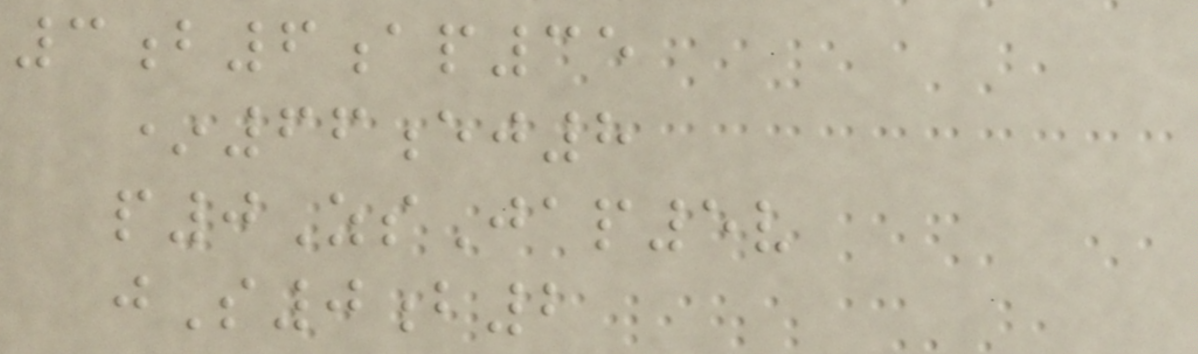3b6ap35
*66ej8
p0ZsJap5v
jS0b2
